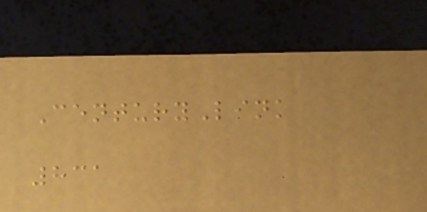CenturyLink
831
